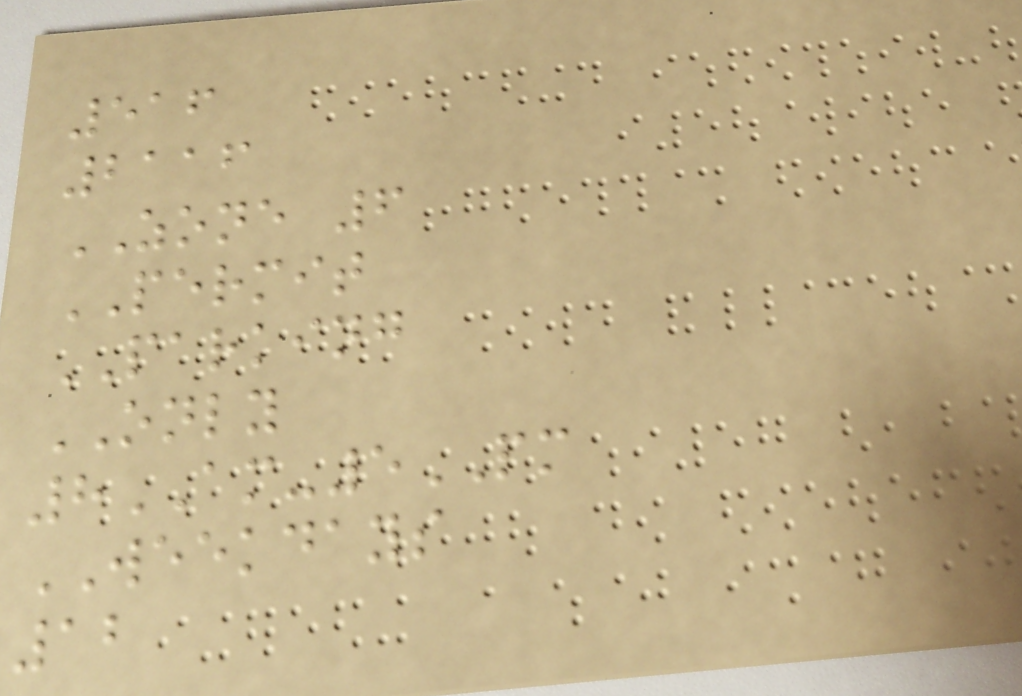516
2116
ZONE 6
PERMIT
PARKING
ONLY
8AM-5PM
WEEKDAYS
12
